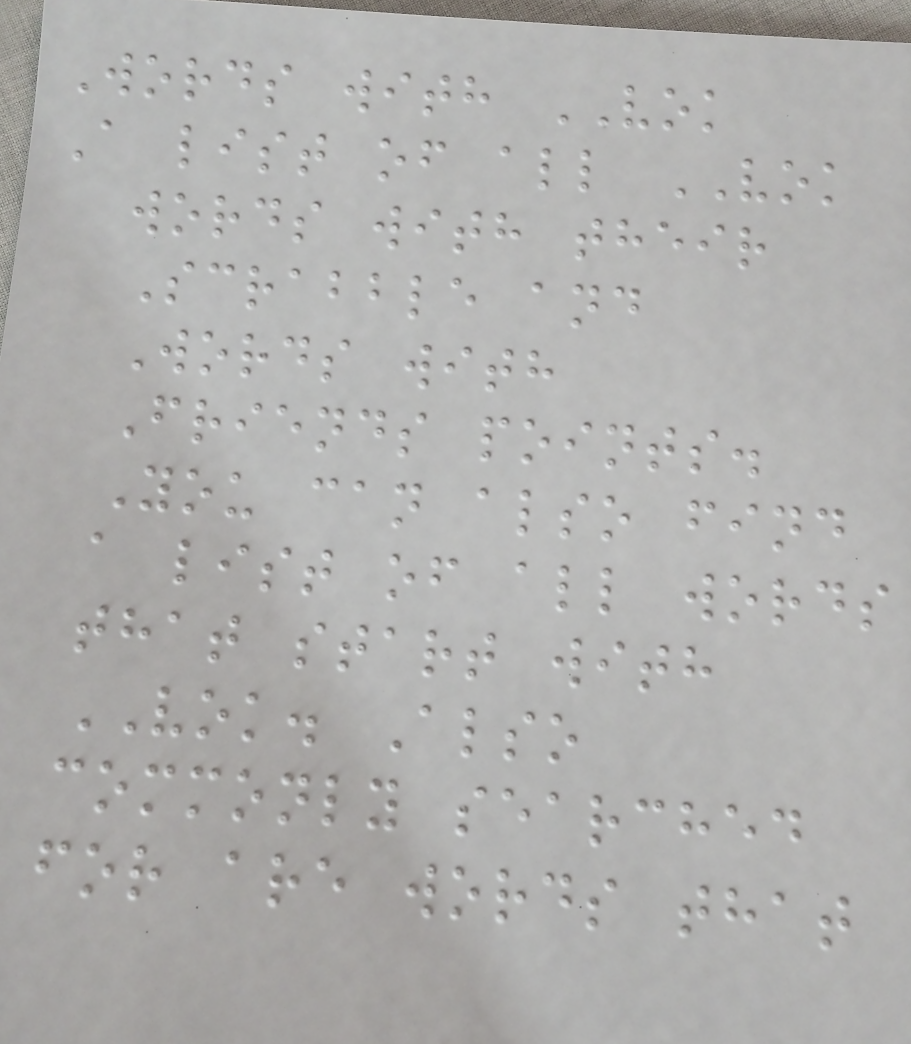Words with VOK
A list of all VOK
words with their
Scrabble and
Words with
Friends points.
You can also find
a list of all words
that start with
VOK. Also
commonly searched
for are words that
